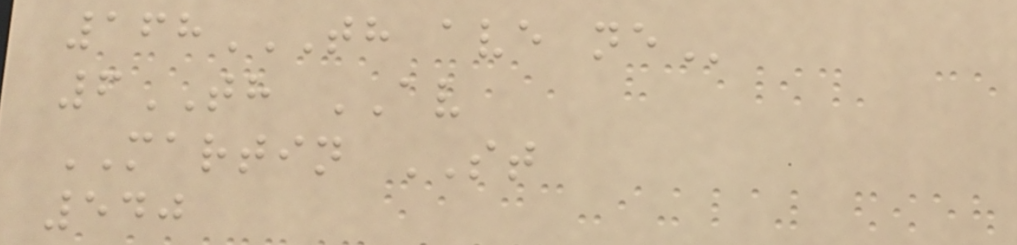168TH AVE NE
6TH AV
MARTIN ST
540
